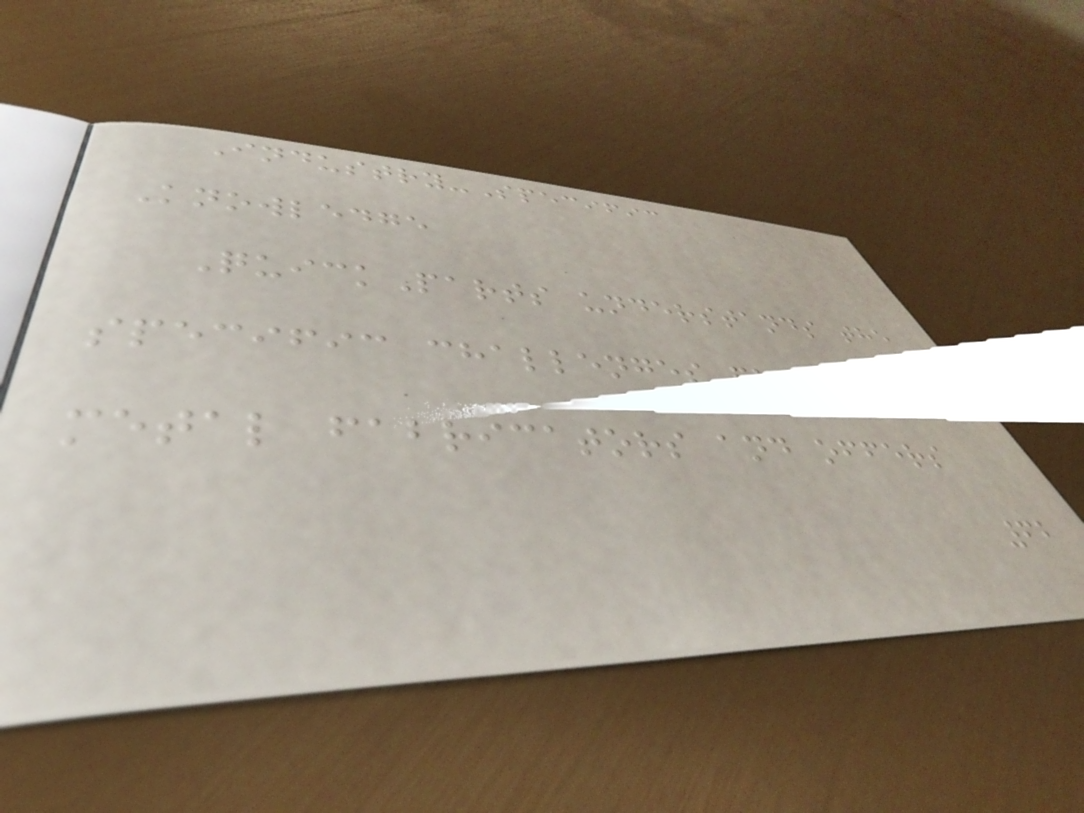Industry-Specific
Knowledge
QuickParts understands the
specific challenges faced by
metal fabricators and offers
62
